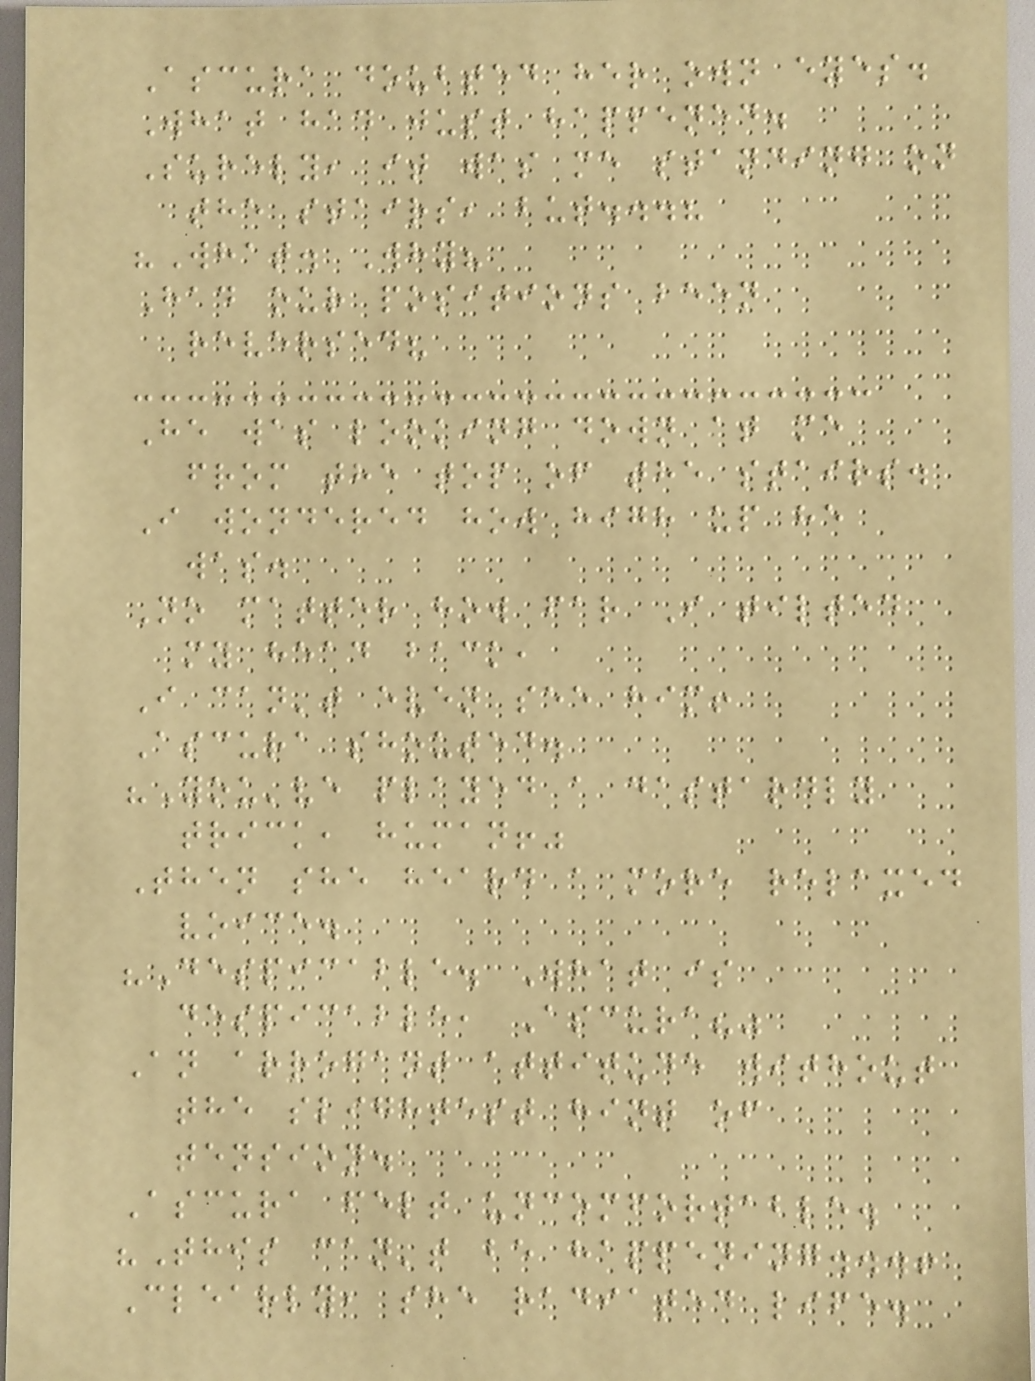Ascura doubted her own eyes.
What had just happened.
Surely, it was me standing on
the stairs, but...?
"What. Why?
Had our positions been
reversed?
He was looking down at me
from the top of the stairs.
I wondered how high up he
was.
No matter how far I tilted
my head back,
I can't even see him!
Ascura shouted.
"You've played a dastardly
trick, human!"
Then she heard a more relaxed
voice.
"Despicable. What is
despicable, Ascura?"
An arrogant attitude without
the slightest hint of
tension.
Ascura felt uncomfortable.
"This can't be happening...!
Clearly, she radiated life.
